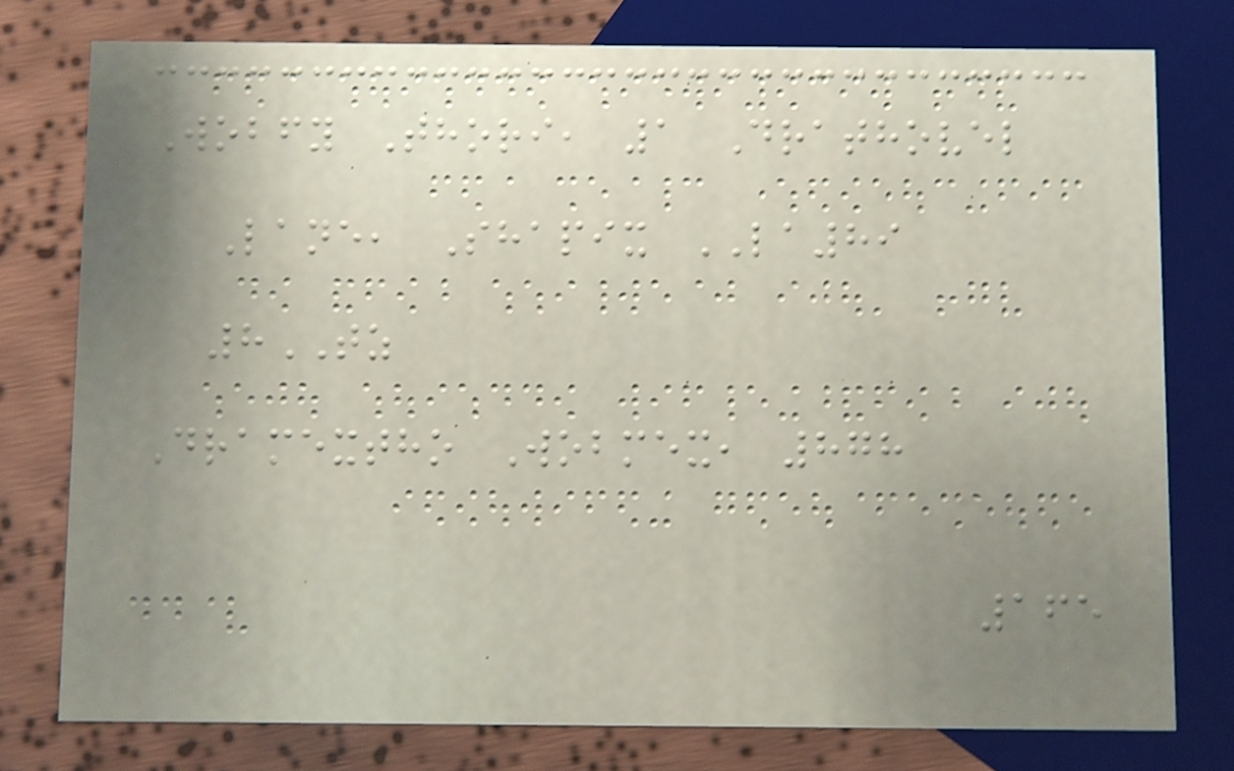Wobfy Thori, 1 Drathovel
Lane, Shapix LA89
8TZ
Dramextho Wobmex, 878
165
